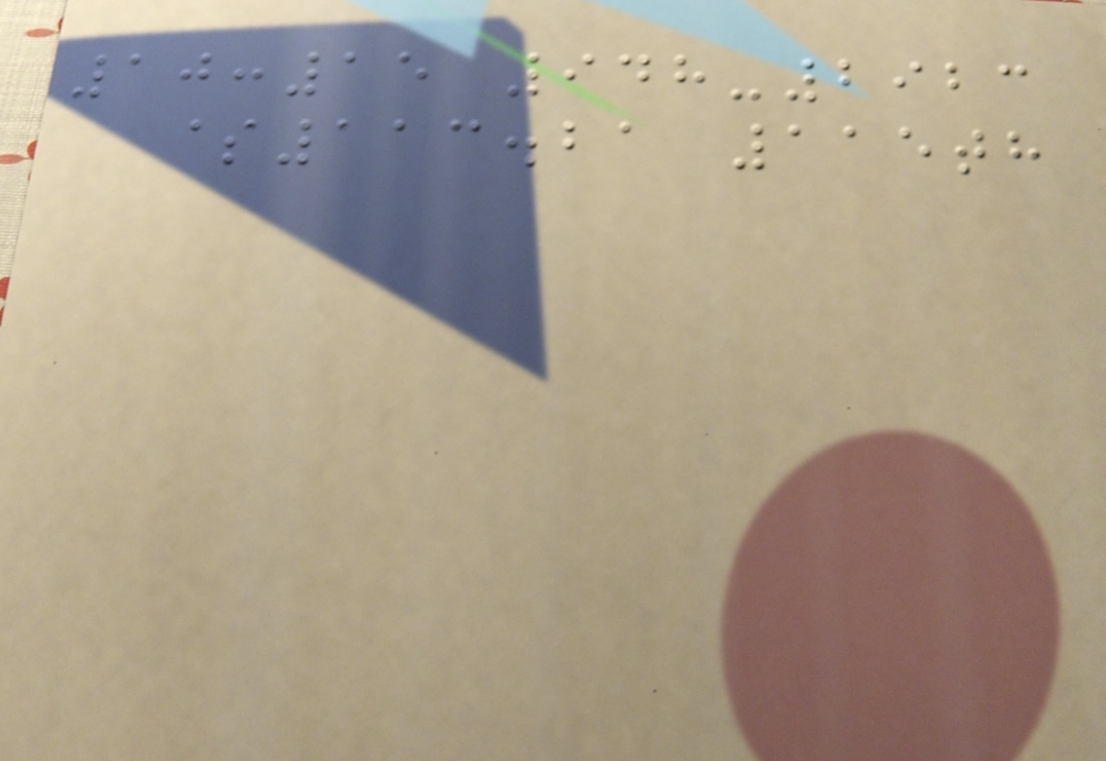10:15 948-2923
$113.21 115th
